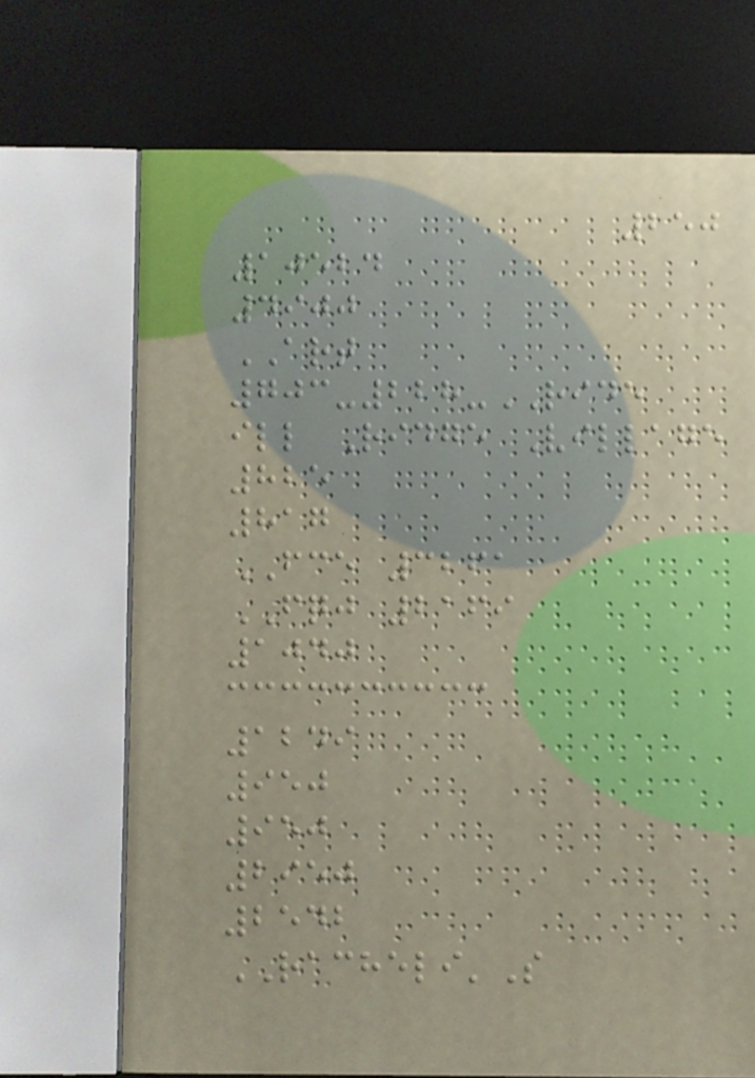250
10524
4900
ART
703-228-RIDE
ill Ridge Village
825
817
FCE 3261
FQJ 2169
1040
1249
950
950
2950
2542
RACHELI'S
